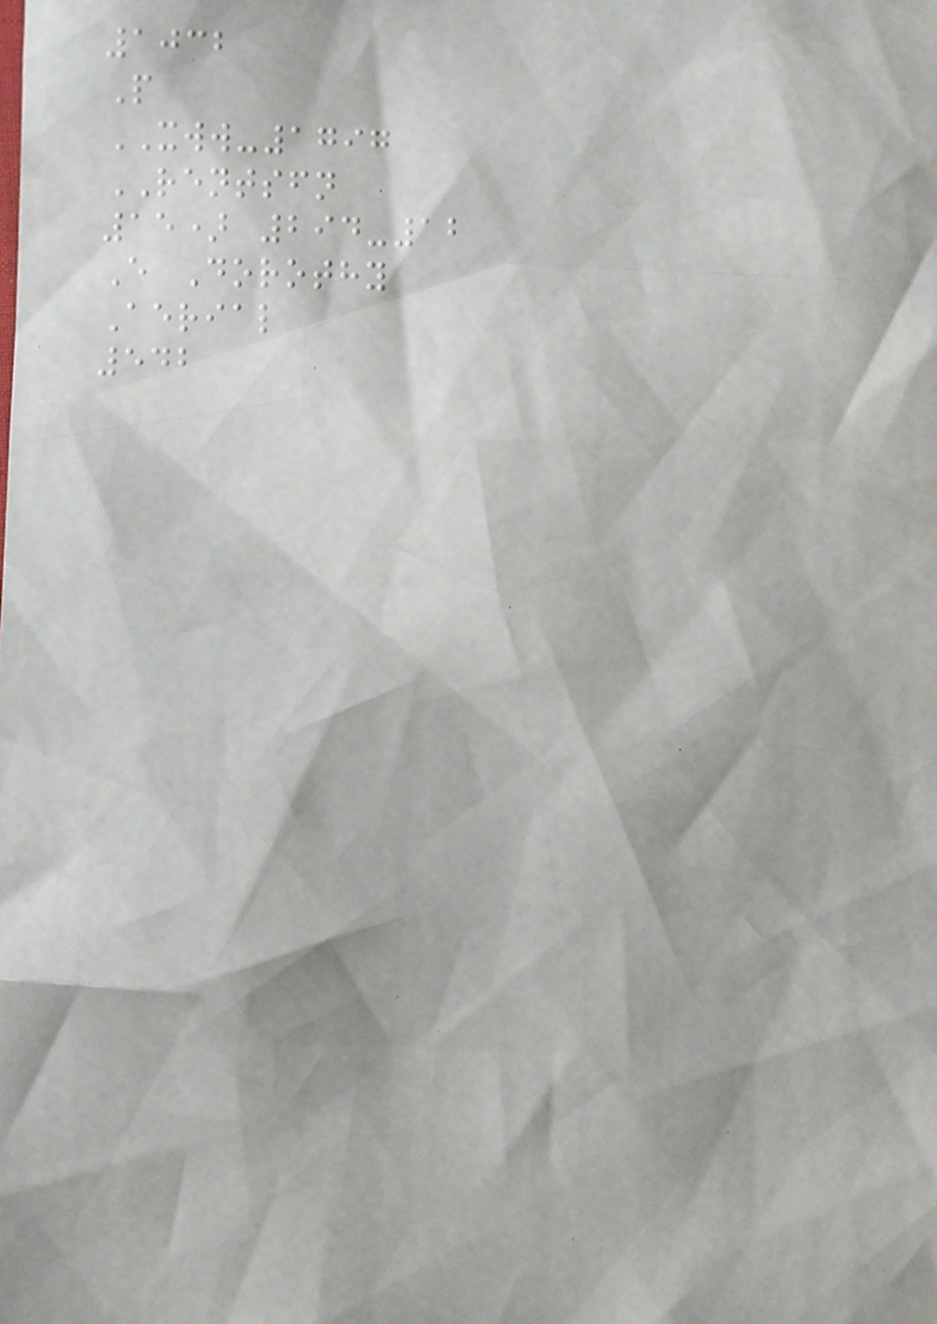1032
P
XWW-1797
RENTSFN
15) 294-12
E Dorothy
Aerial
542
